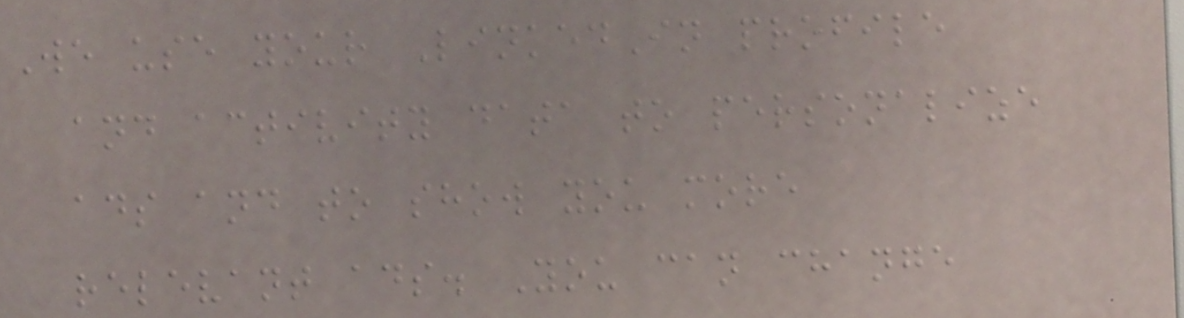We use your LinkedIn profile
and activity data to personalize
ads and to show you more
relevant ads. You can change
